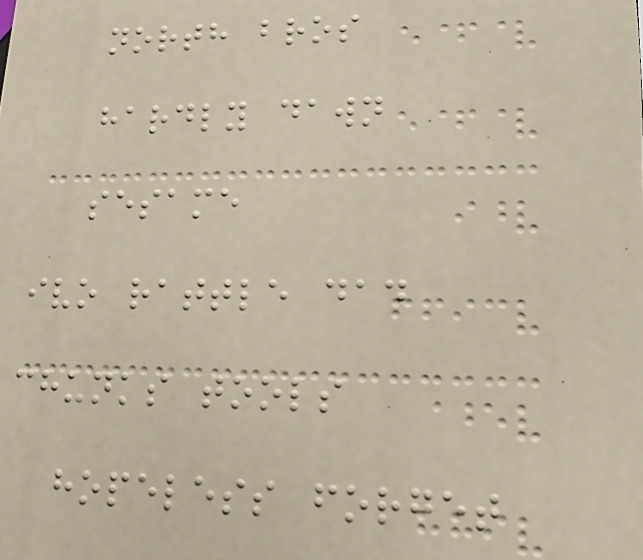north bros
hardly dawn
sesame
ivo rattle dad
chunks tools
hopeless forget
